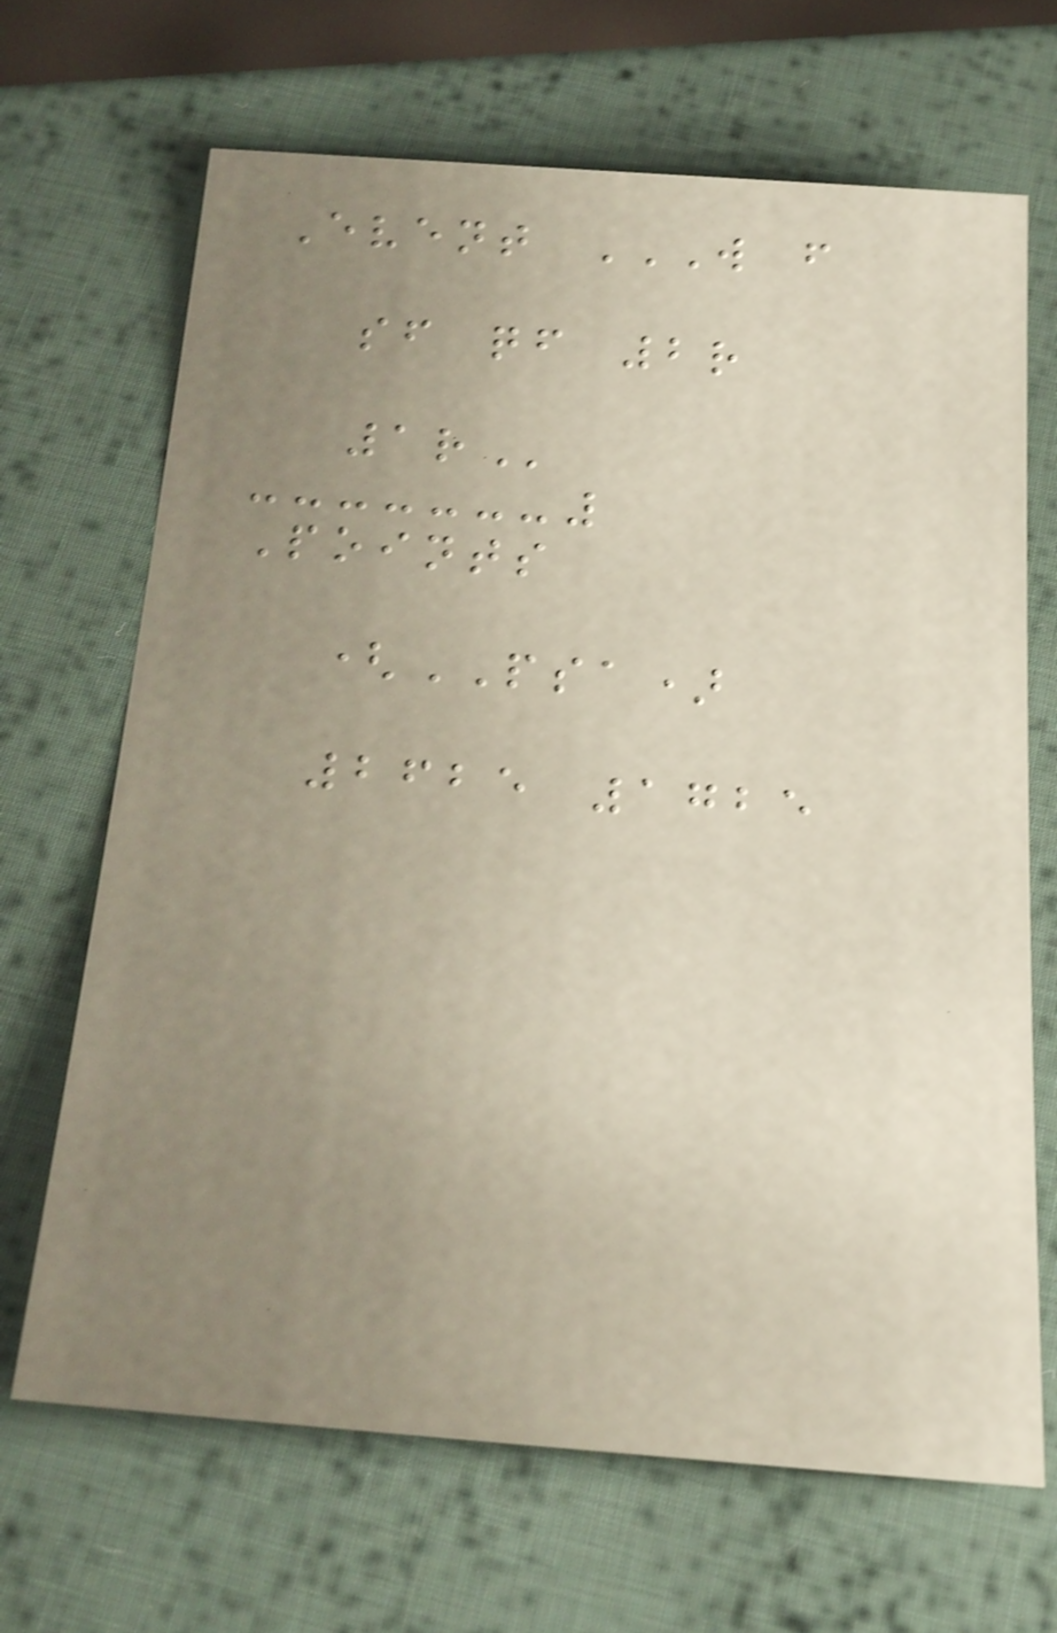Event W F
SF QF 2R
1R
Points
(PSA)
2625 1725
